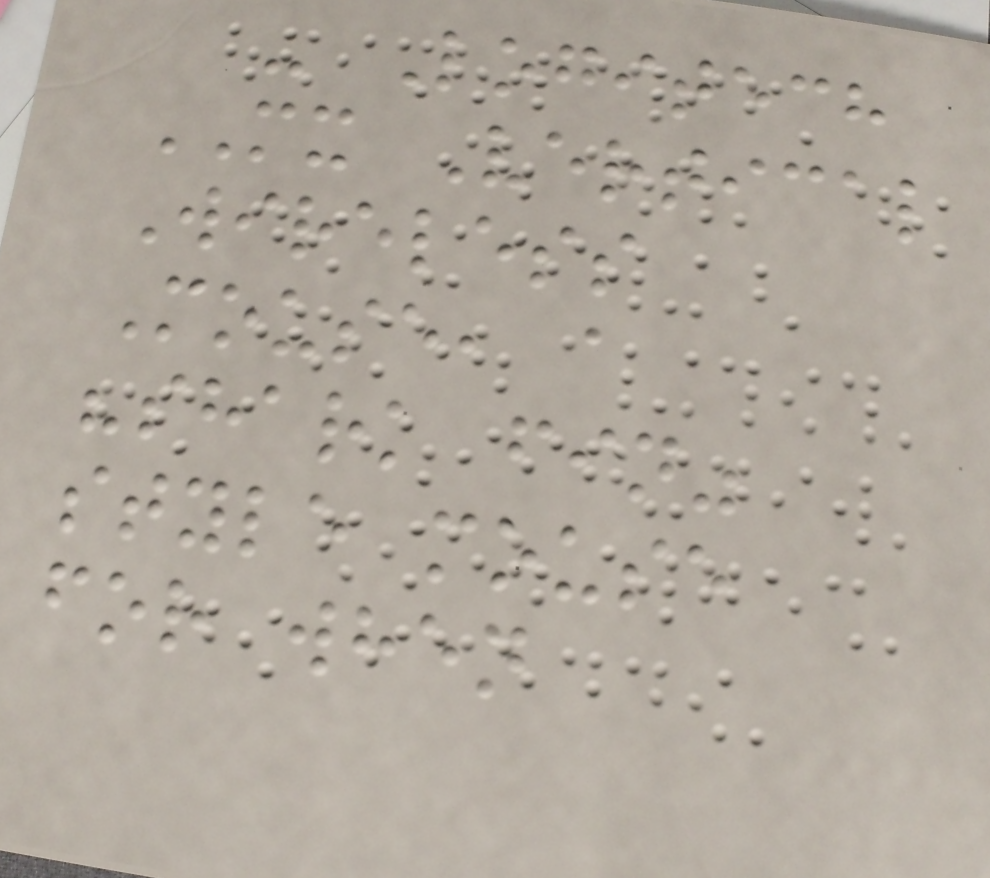- Logitech
MX Vertical
Wireless
Mouse, a
"shark fin"
style mouse
for when
